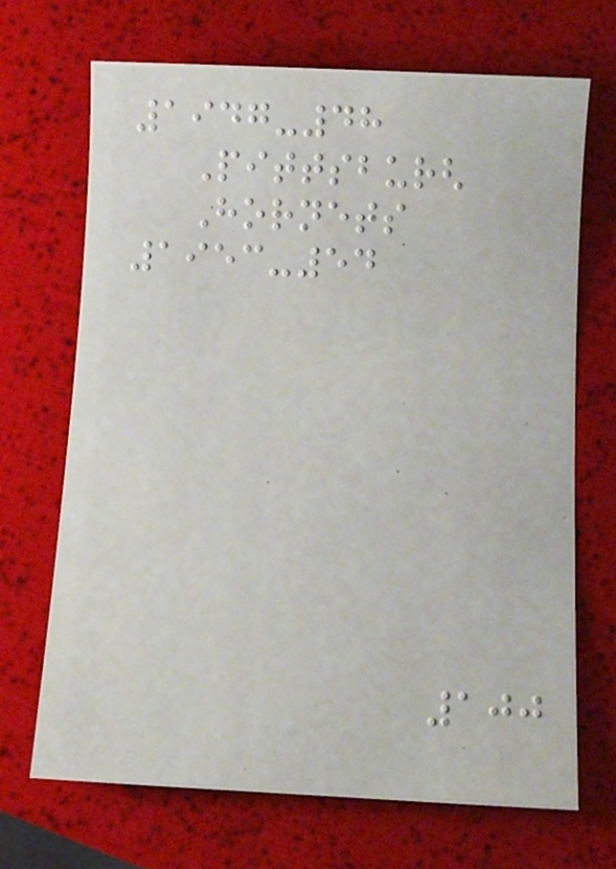1947-48
Pittsburgh
Hornets
1953-54
100
